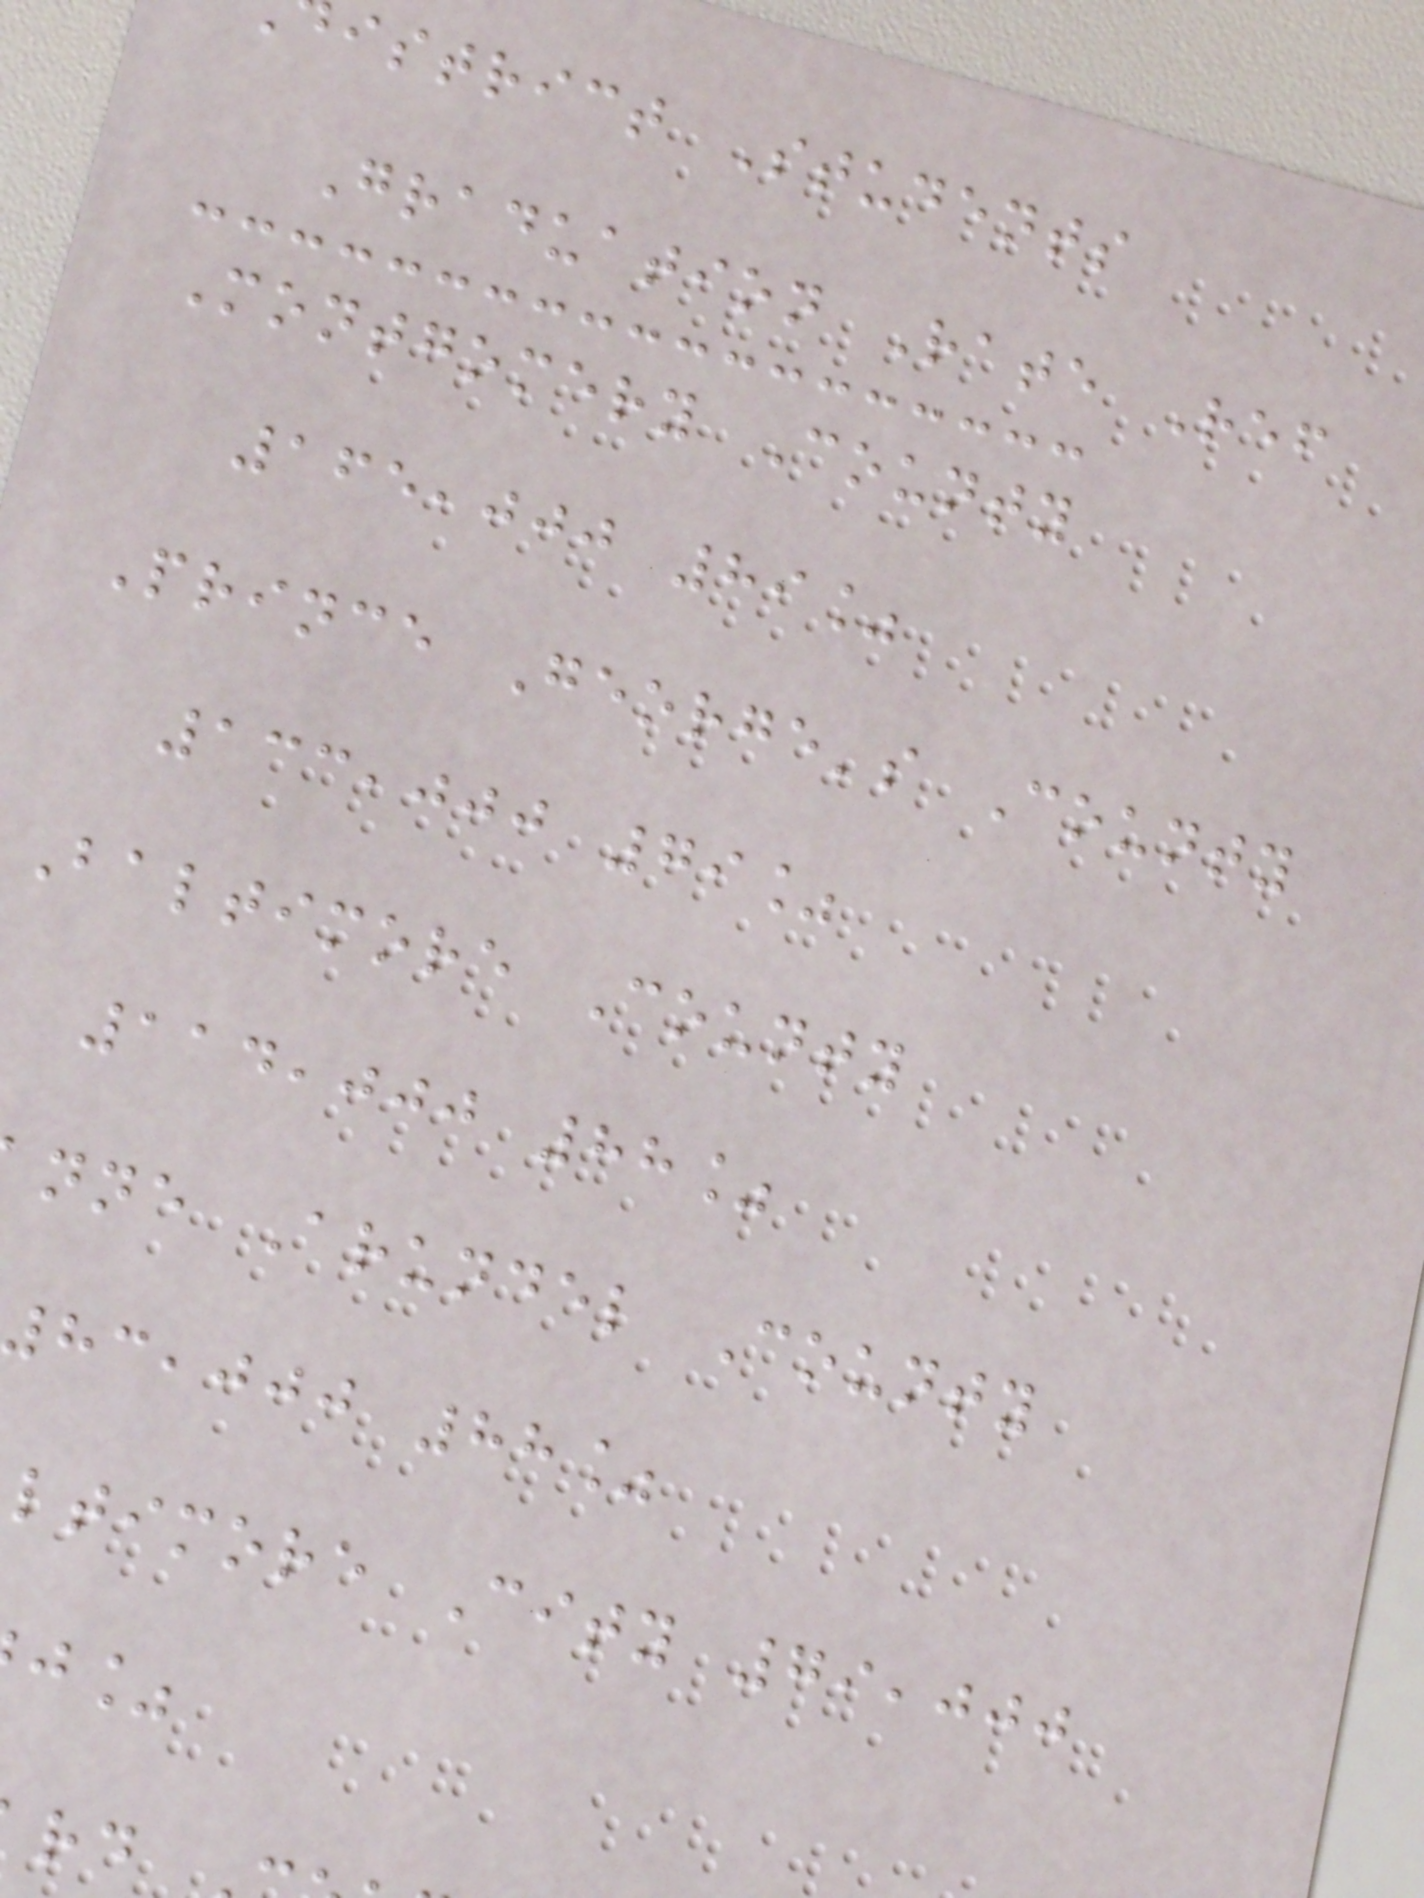istrict Students
Graduation Rate Ref
Montgomery County
165,000 89%
Prince George's County
133,000 79%
Baltimore County
114,000 88%
nne Arundel County
,jjj 88%
ltimore City 79,000
